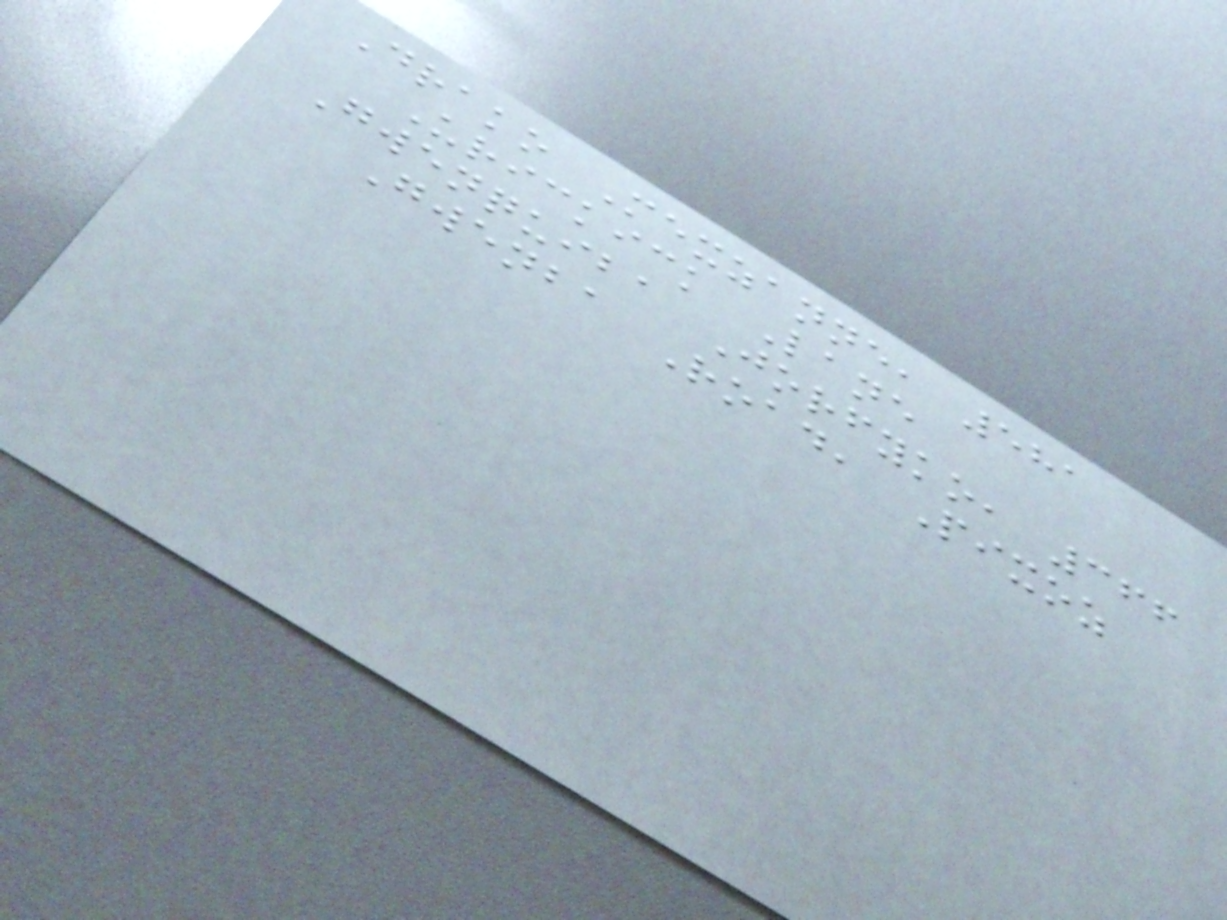Drako Mexzanne, 581
Urickick Lane
Gwenquiba Jorfyko, 366
Gwenba Road, Pixoz
